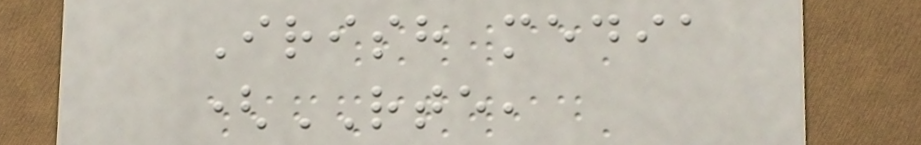Irish media
(RTE,
